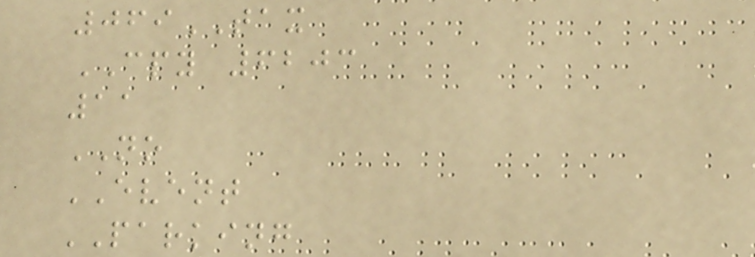069TAX
CPY 6203
11
NO
EVENT
PARKING
